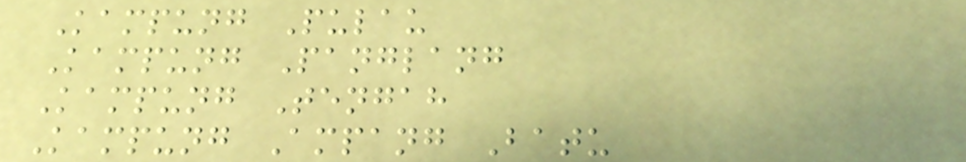Kampung Pulau
Kampung Panglang
Kampung Tengah
Kampung Ampang Batu
